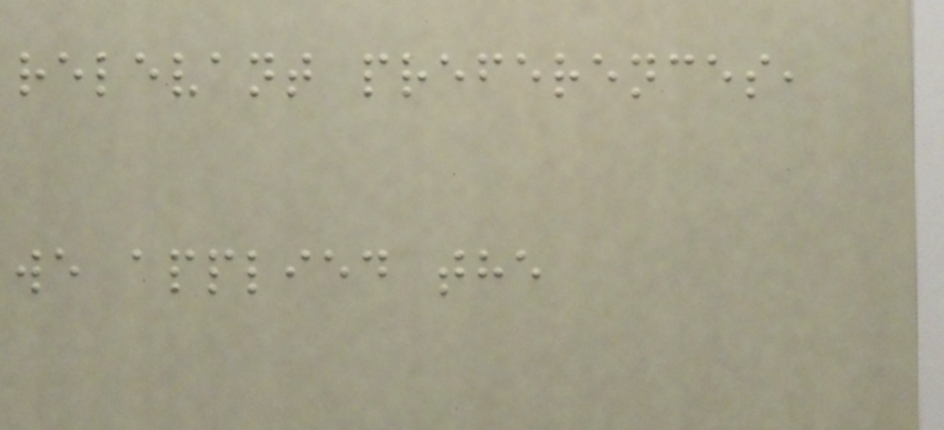relevant preferences,
we applied the
